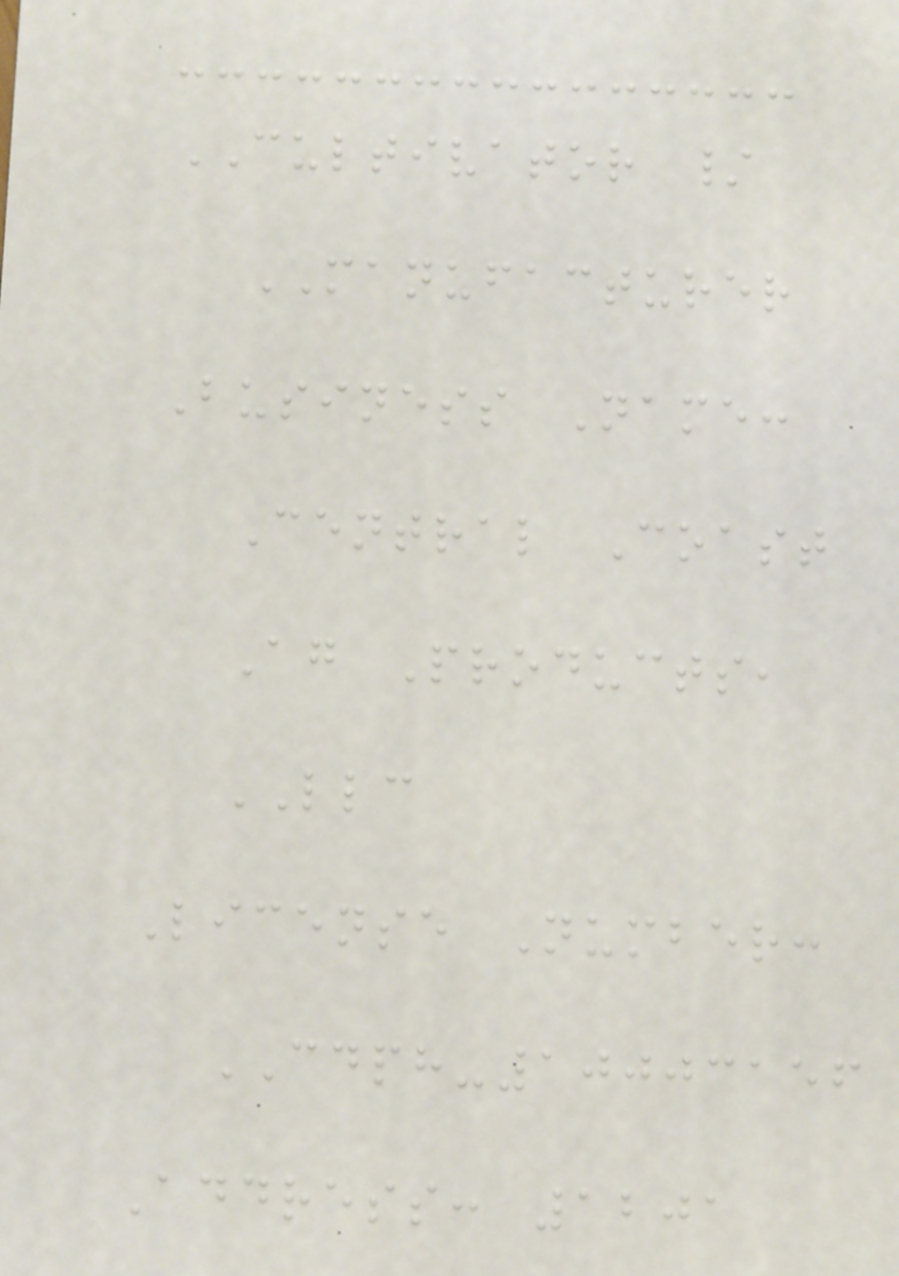CULTIVATOR /
MANUFACTURER
Business Name:
Central Coast
Ag Products,
LLC
License Number:
CDPH-10003156
Address: 1201
